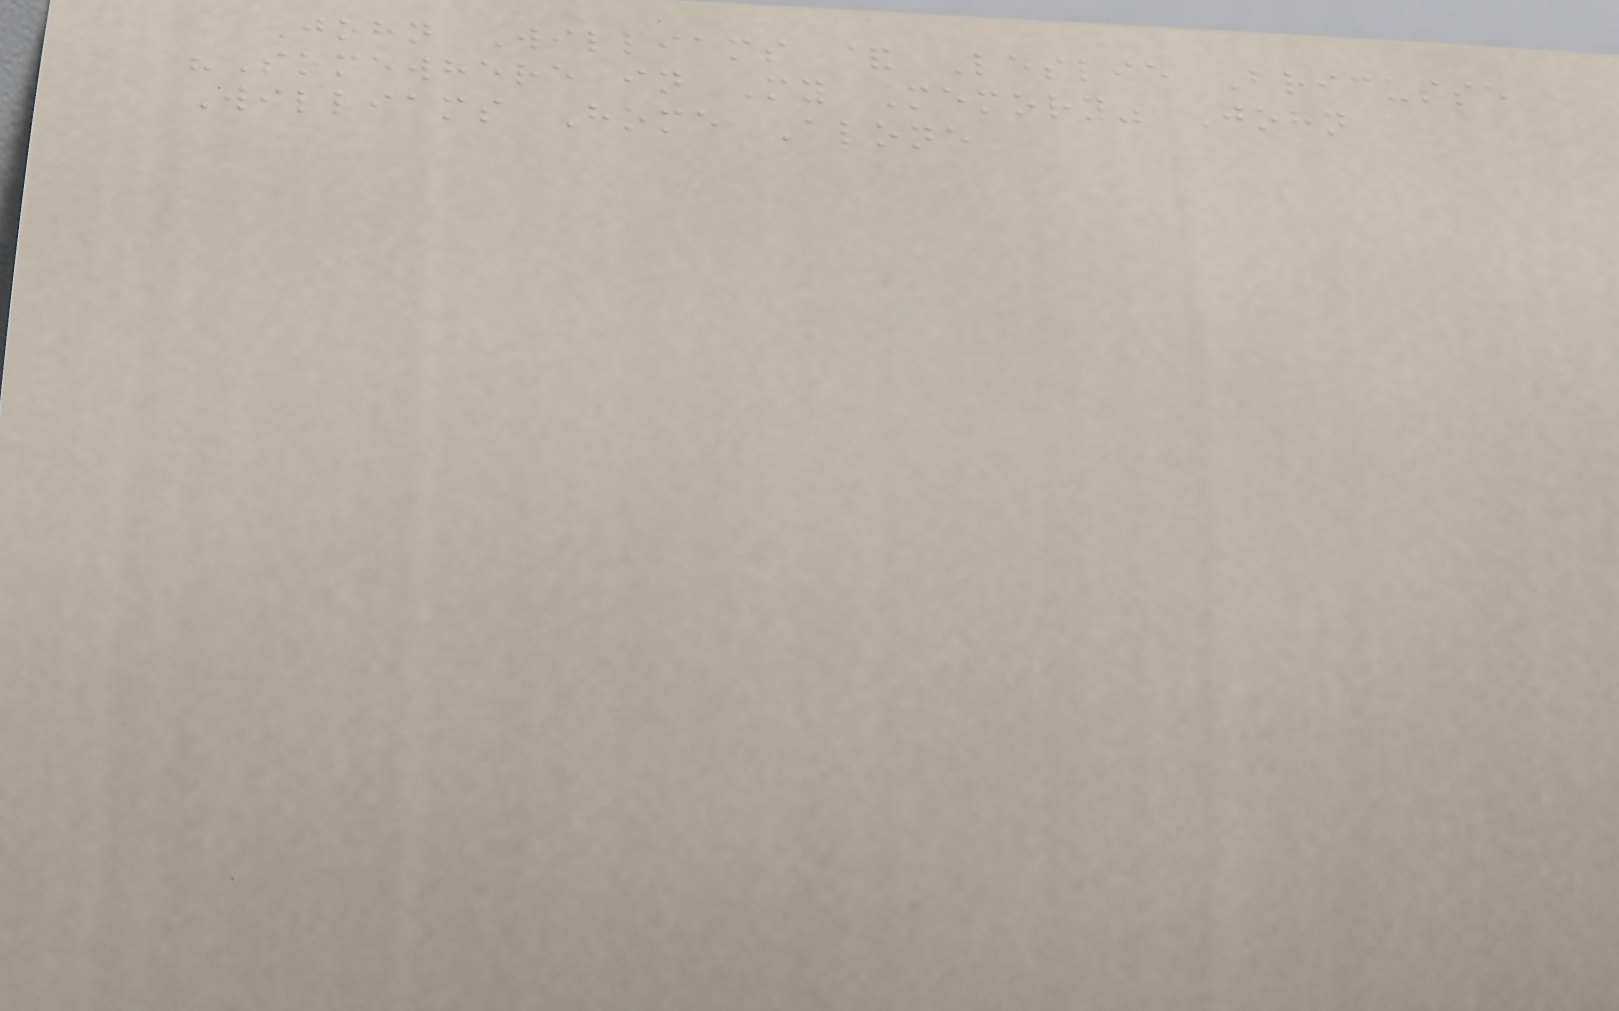John Williams & Leslie Bricusse
"Somewhere in My Memory" John
Williams Home Alone
